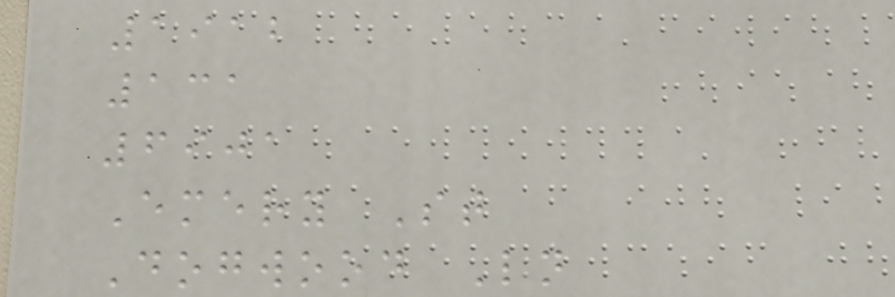1912
131
6901
Emery St
Dogwood Ln
